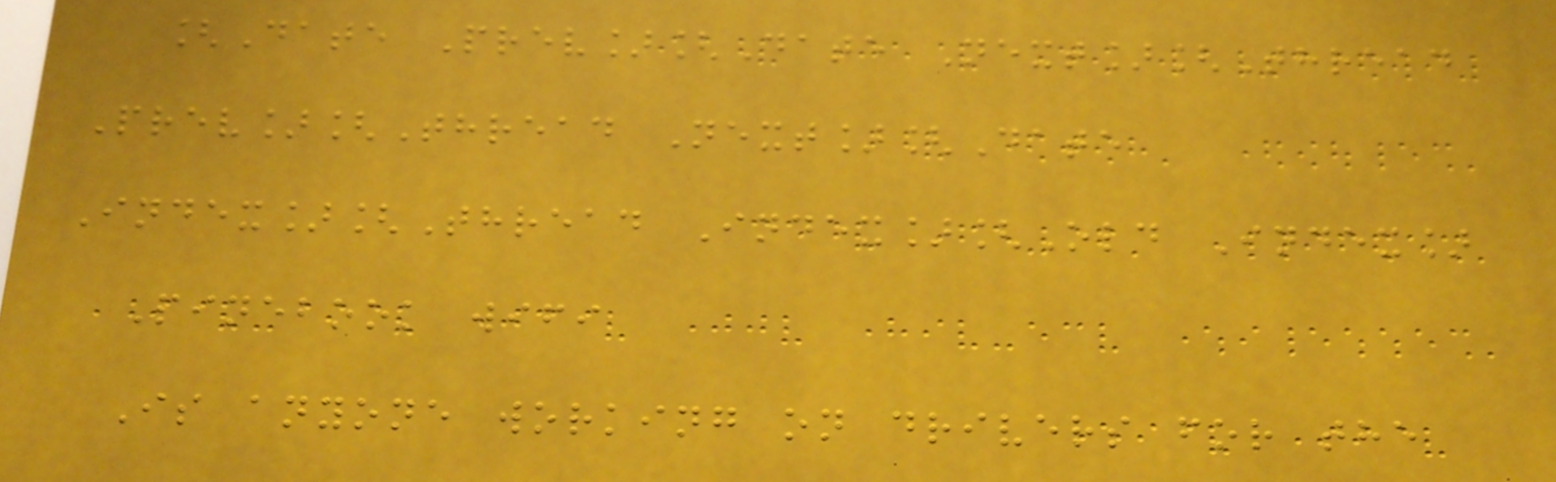[Date Prev][Date Next][Thread
Prev][Thread Next][Date
Index][Thread Index][Old Index]
Pinebook wifi
Is anyone working on drivers for the
